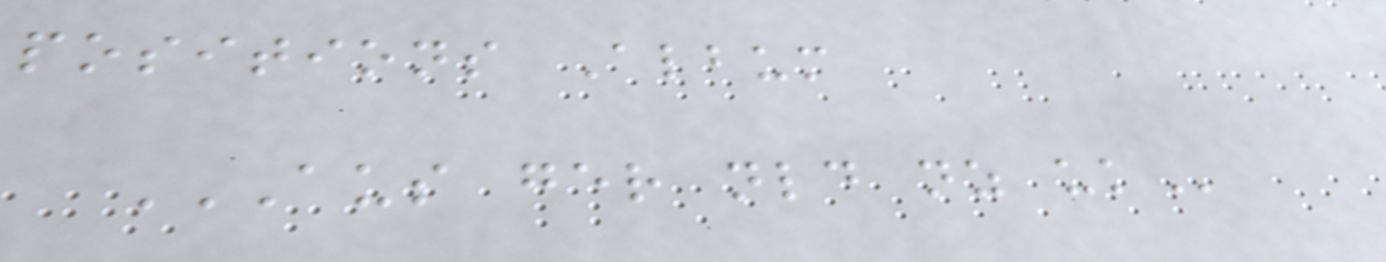positions Album
AUS GER NLD NZ UK
